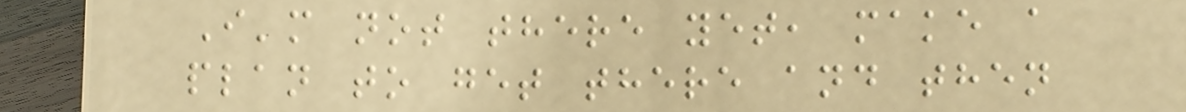I'm not there yet, make a
plan to get there and then
